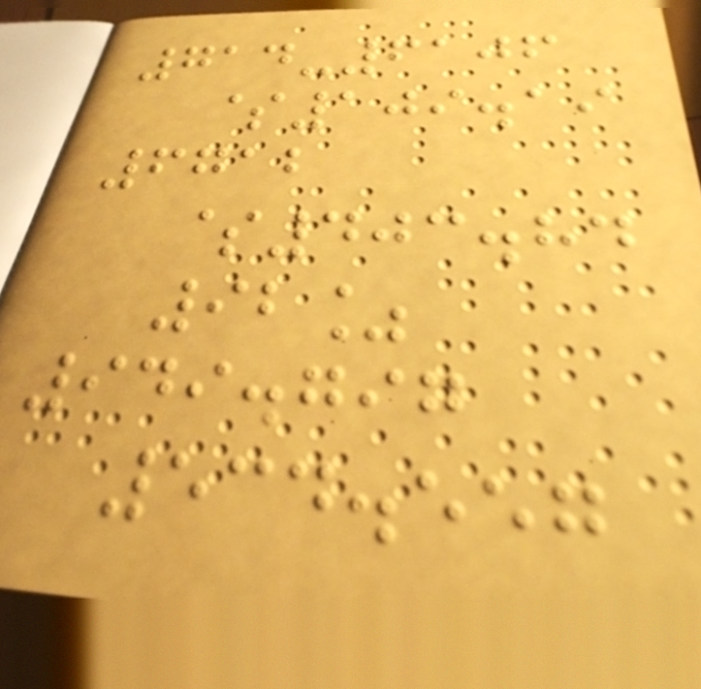714-6106
$109.19
6712
$403.84
92%
949.797
534.557
